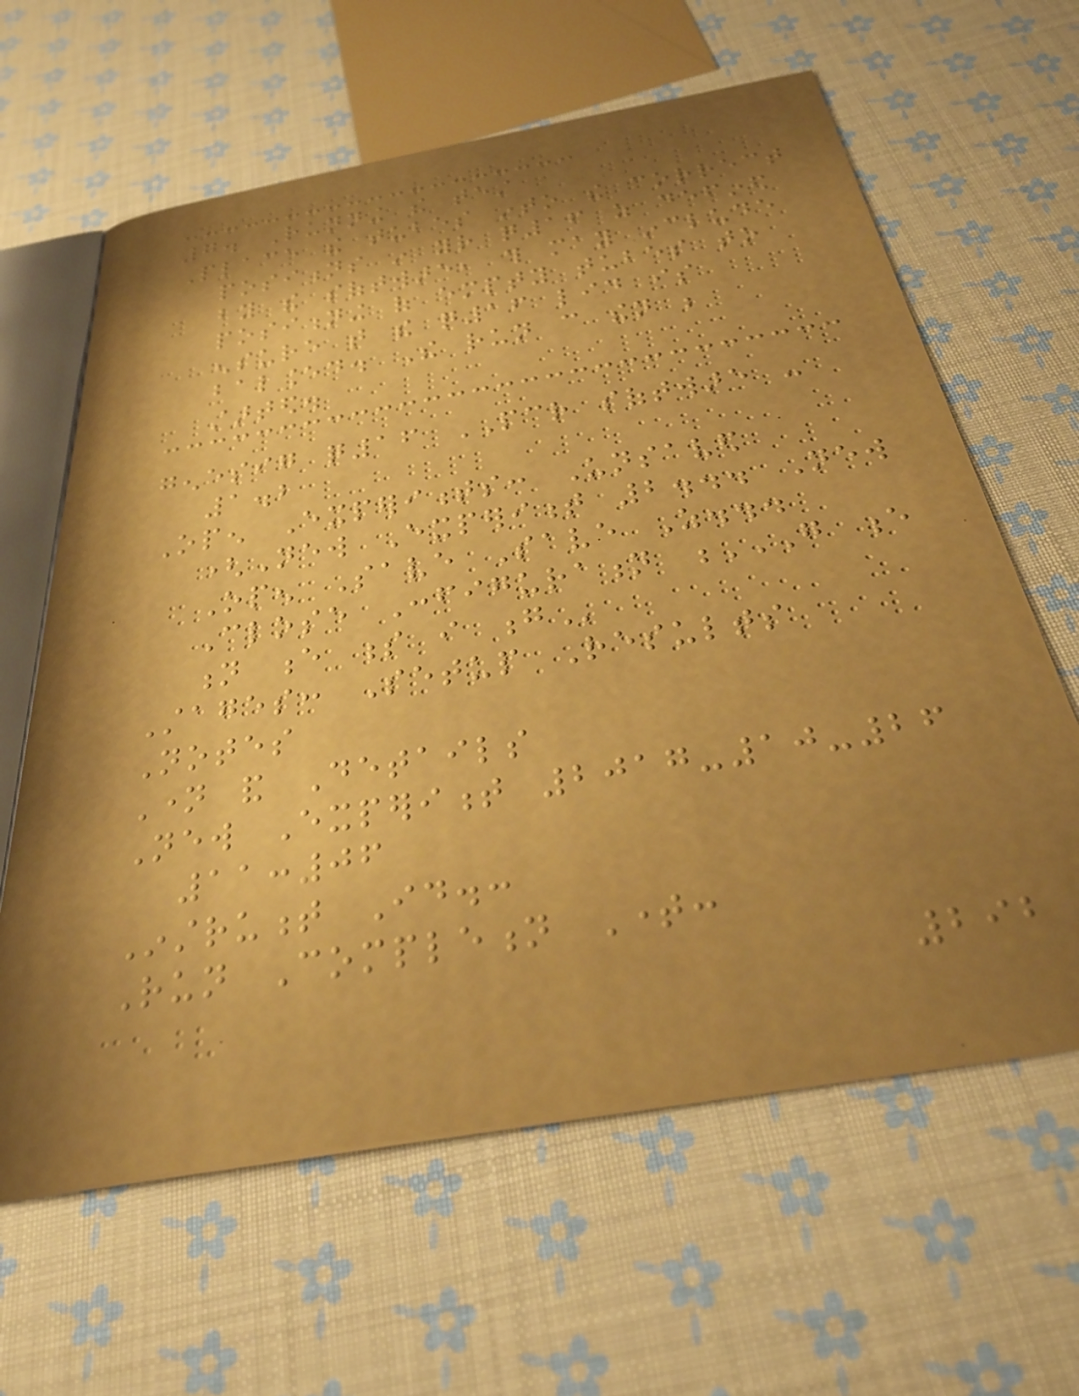7. Running the test
Place the tubes into the correct
positions in your q16 as defined
by the software, this may include
positioning of empty tubes to
ensure that the q16 lid is
balanced. The run can then be
started.
genesig q16 PCR software -
1.2
Open Experiments: Unsaved
(New Experiment 2... New
Open Save Save As...
Close Configuration G E
N E S I G
Stages: Setup Results
Notes
Name and Details
New Experiment 2017-10-26
11:06
Instrument Id.:
Run Completion Time:
292
